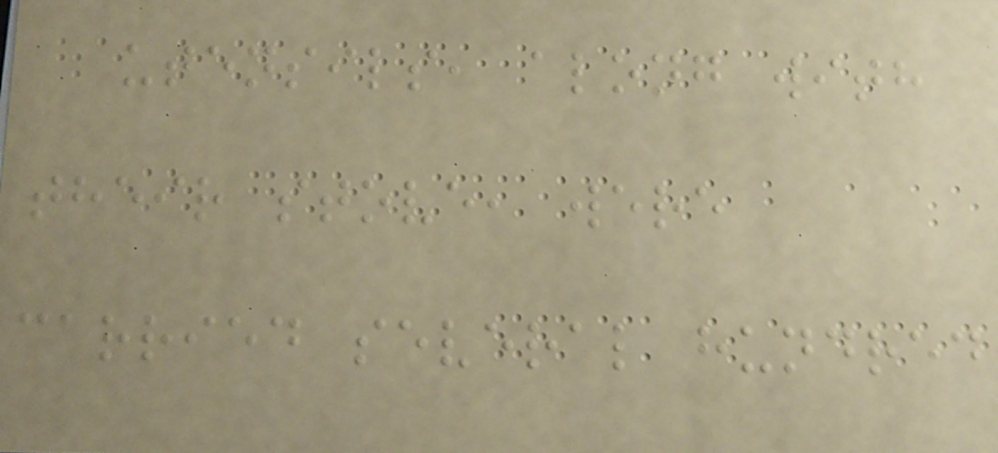utensils, along with
their stove, were
carried several hundred
